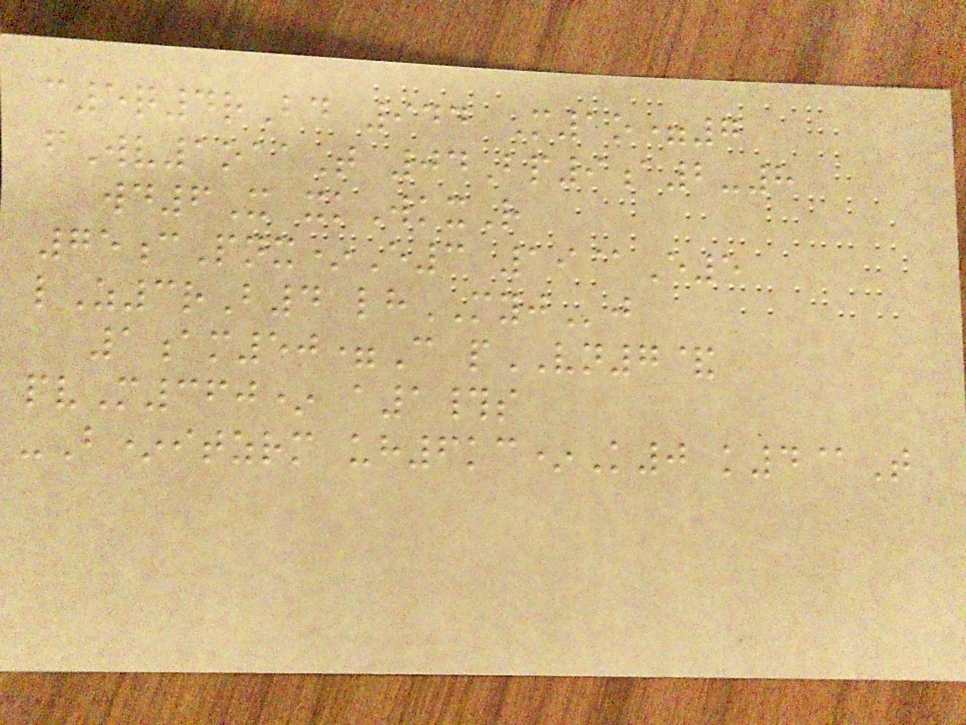c5q4rBd 944 M1o=7
fWv1oaaT 04Bp9a2-8
wd6X xkWkxR
75cPnx*E3 19@E5
lZ3rB4 lhMYJj
1am50=C pVN7&
pvM360* a1#s
-B*itzrm uh6kc*K0 k4@T
